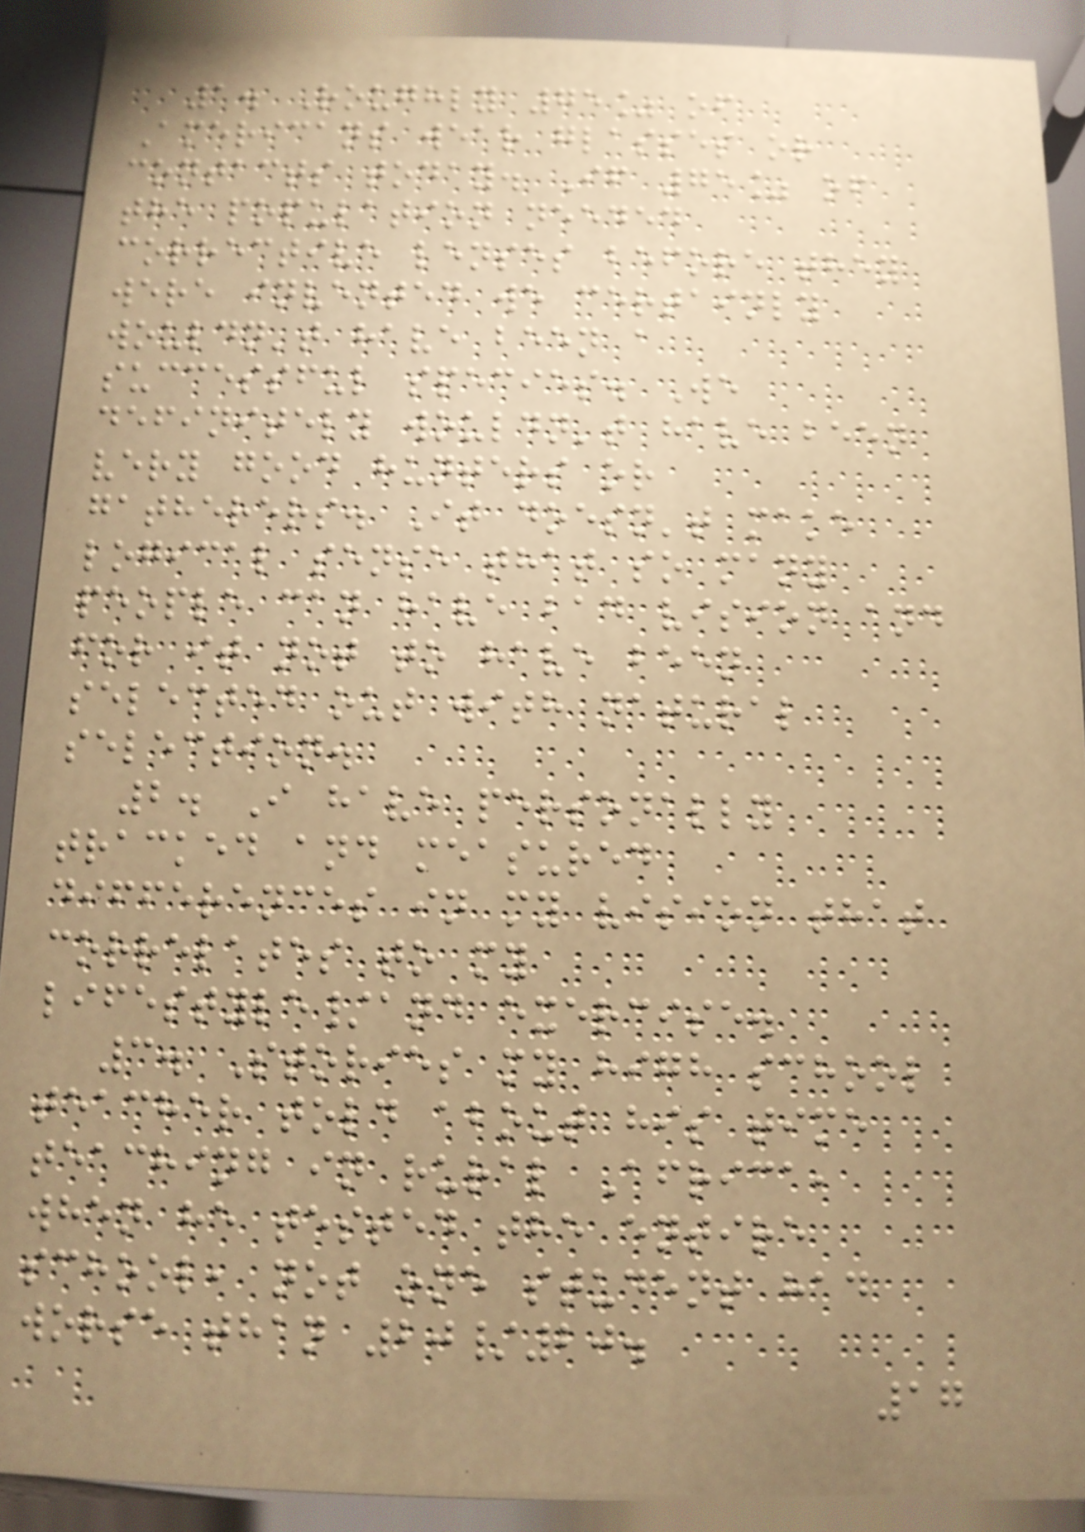1. Roughly 75% of
Americans wear glasses or
contacts today. If 75% of
the population needed
corrective lenses before they
were invented we certainly
wouldn't have been a
successful species. We
definitely wouldn't have been
very good hunters or
gatherers. It doesn't make
logical sense that so many
people can have bad vision and
for it not to have been
selected out with natural
selection.
2. I have personally
tracked and measured
differences in my vision that
correlates to my
lifestyle/and exercise.
3. Stories my high school
teacher told about his time
teaching in rural Africa,
when he tested the entire
school, not one student had
worse than 20/20.
17
